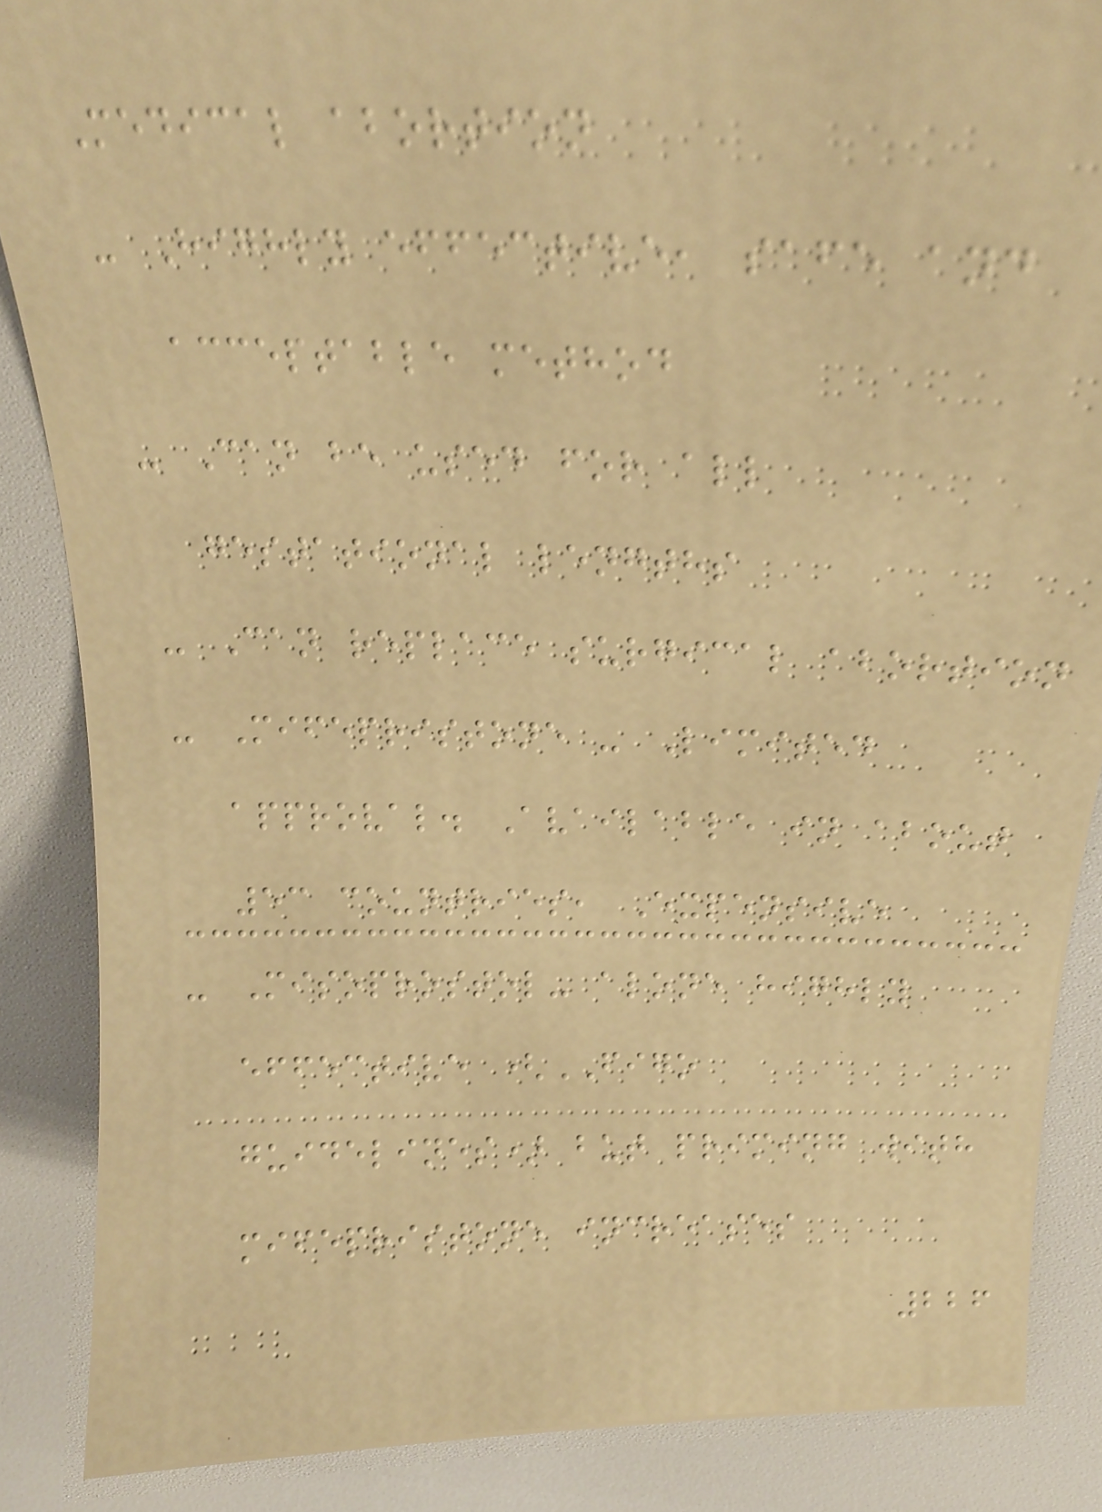Medical abortion
- Highly effective, safe and
acceptable method
- Can be used for all
gestational lengths
- Can replace surgical abortion
- Mifepristone - Limited
approval. Available in about
53 countries, Expensive
- Misoprostol- alone highly
effective (FIGO
guidelines) but priming with
mifepristone increases
226
